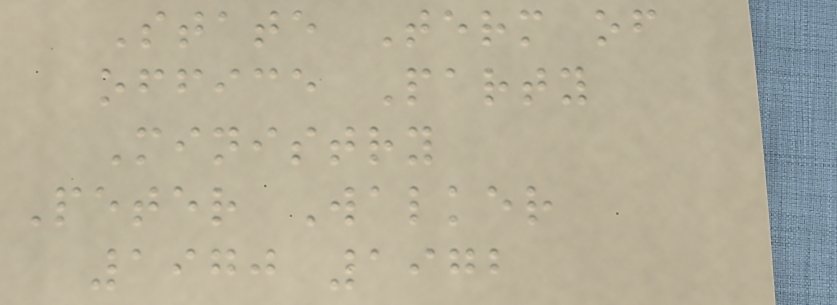State Term of
office Party
Ministry
Peter Walker
1970 1972
